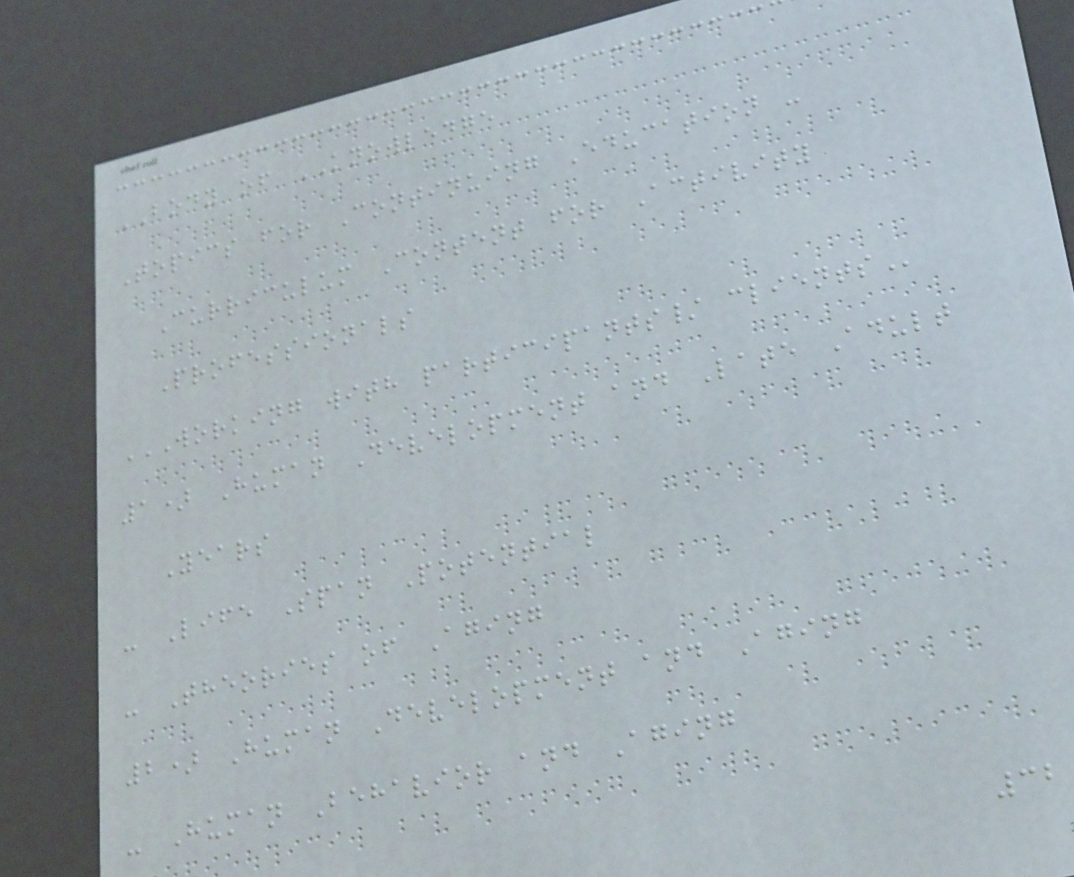BODY of KNOWLEDGE
Topics for Continuing Education -
Curriculum Content for Activity
Professionals
WORKING WITH PARTICIPANTS/ CLIENTS
1) Human Development and Late Adult
Years
- Life Span Potential
- Theories of Aging
2) Human Development and Aging
- Human Behavior and Aging
32
